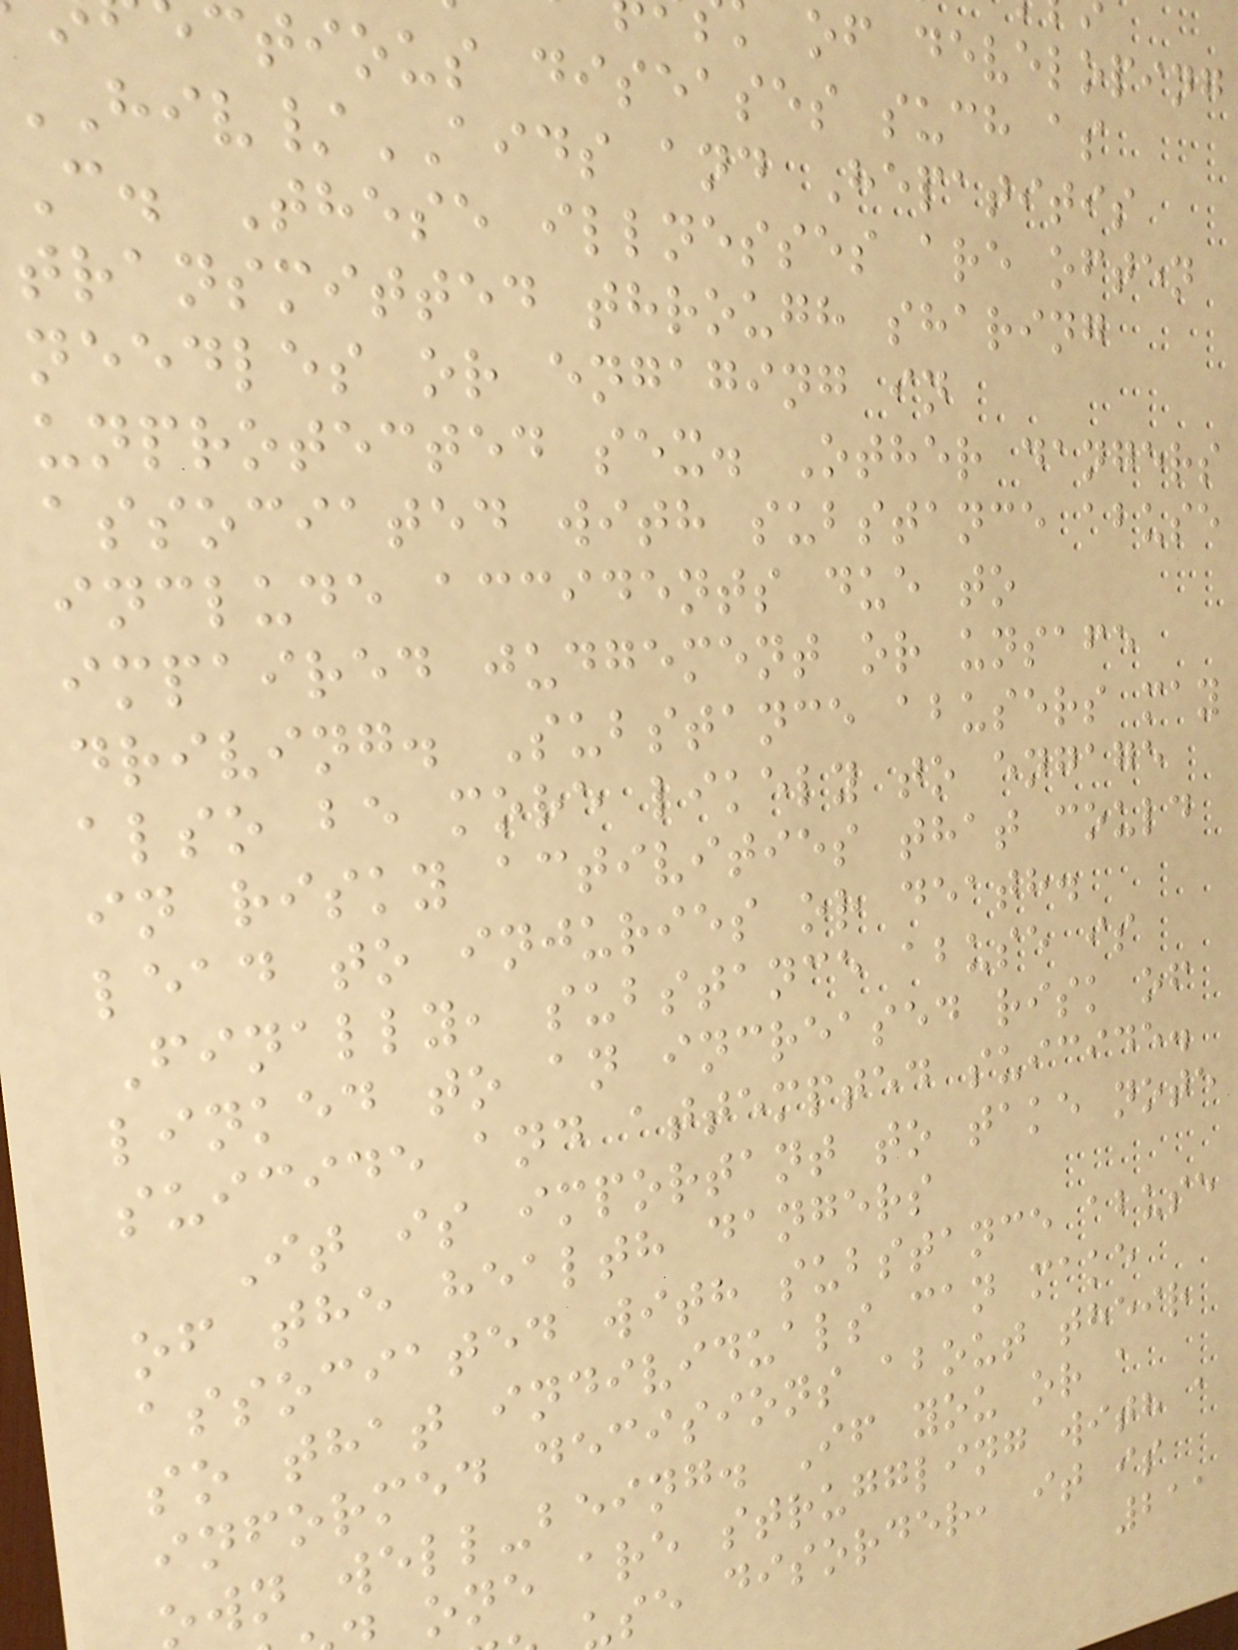of developing
ctious diseases such as
/AIDS and Hepatitis
C. These illnesses are often
transmitted through sharing
needles or engaging in
unprotected sex. Other dangers
associated with substance abuse
include accidents due to
impaired judgement or unsafe
driving. Substance abusers may
also be more likely to engage
in risky activities that could
lead to injuries or death.
Finally, substance abuse is
linked to an increased risk of
suicide and attempted suicide.
It is important to take note
of the health dangers
associated with substance abuse
so that individuals can make
informed decisions about their
wn well-being. If you or a
one are struggling with a
se disorder, it is
211
